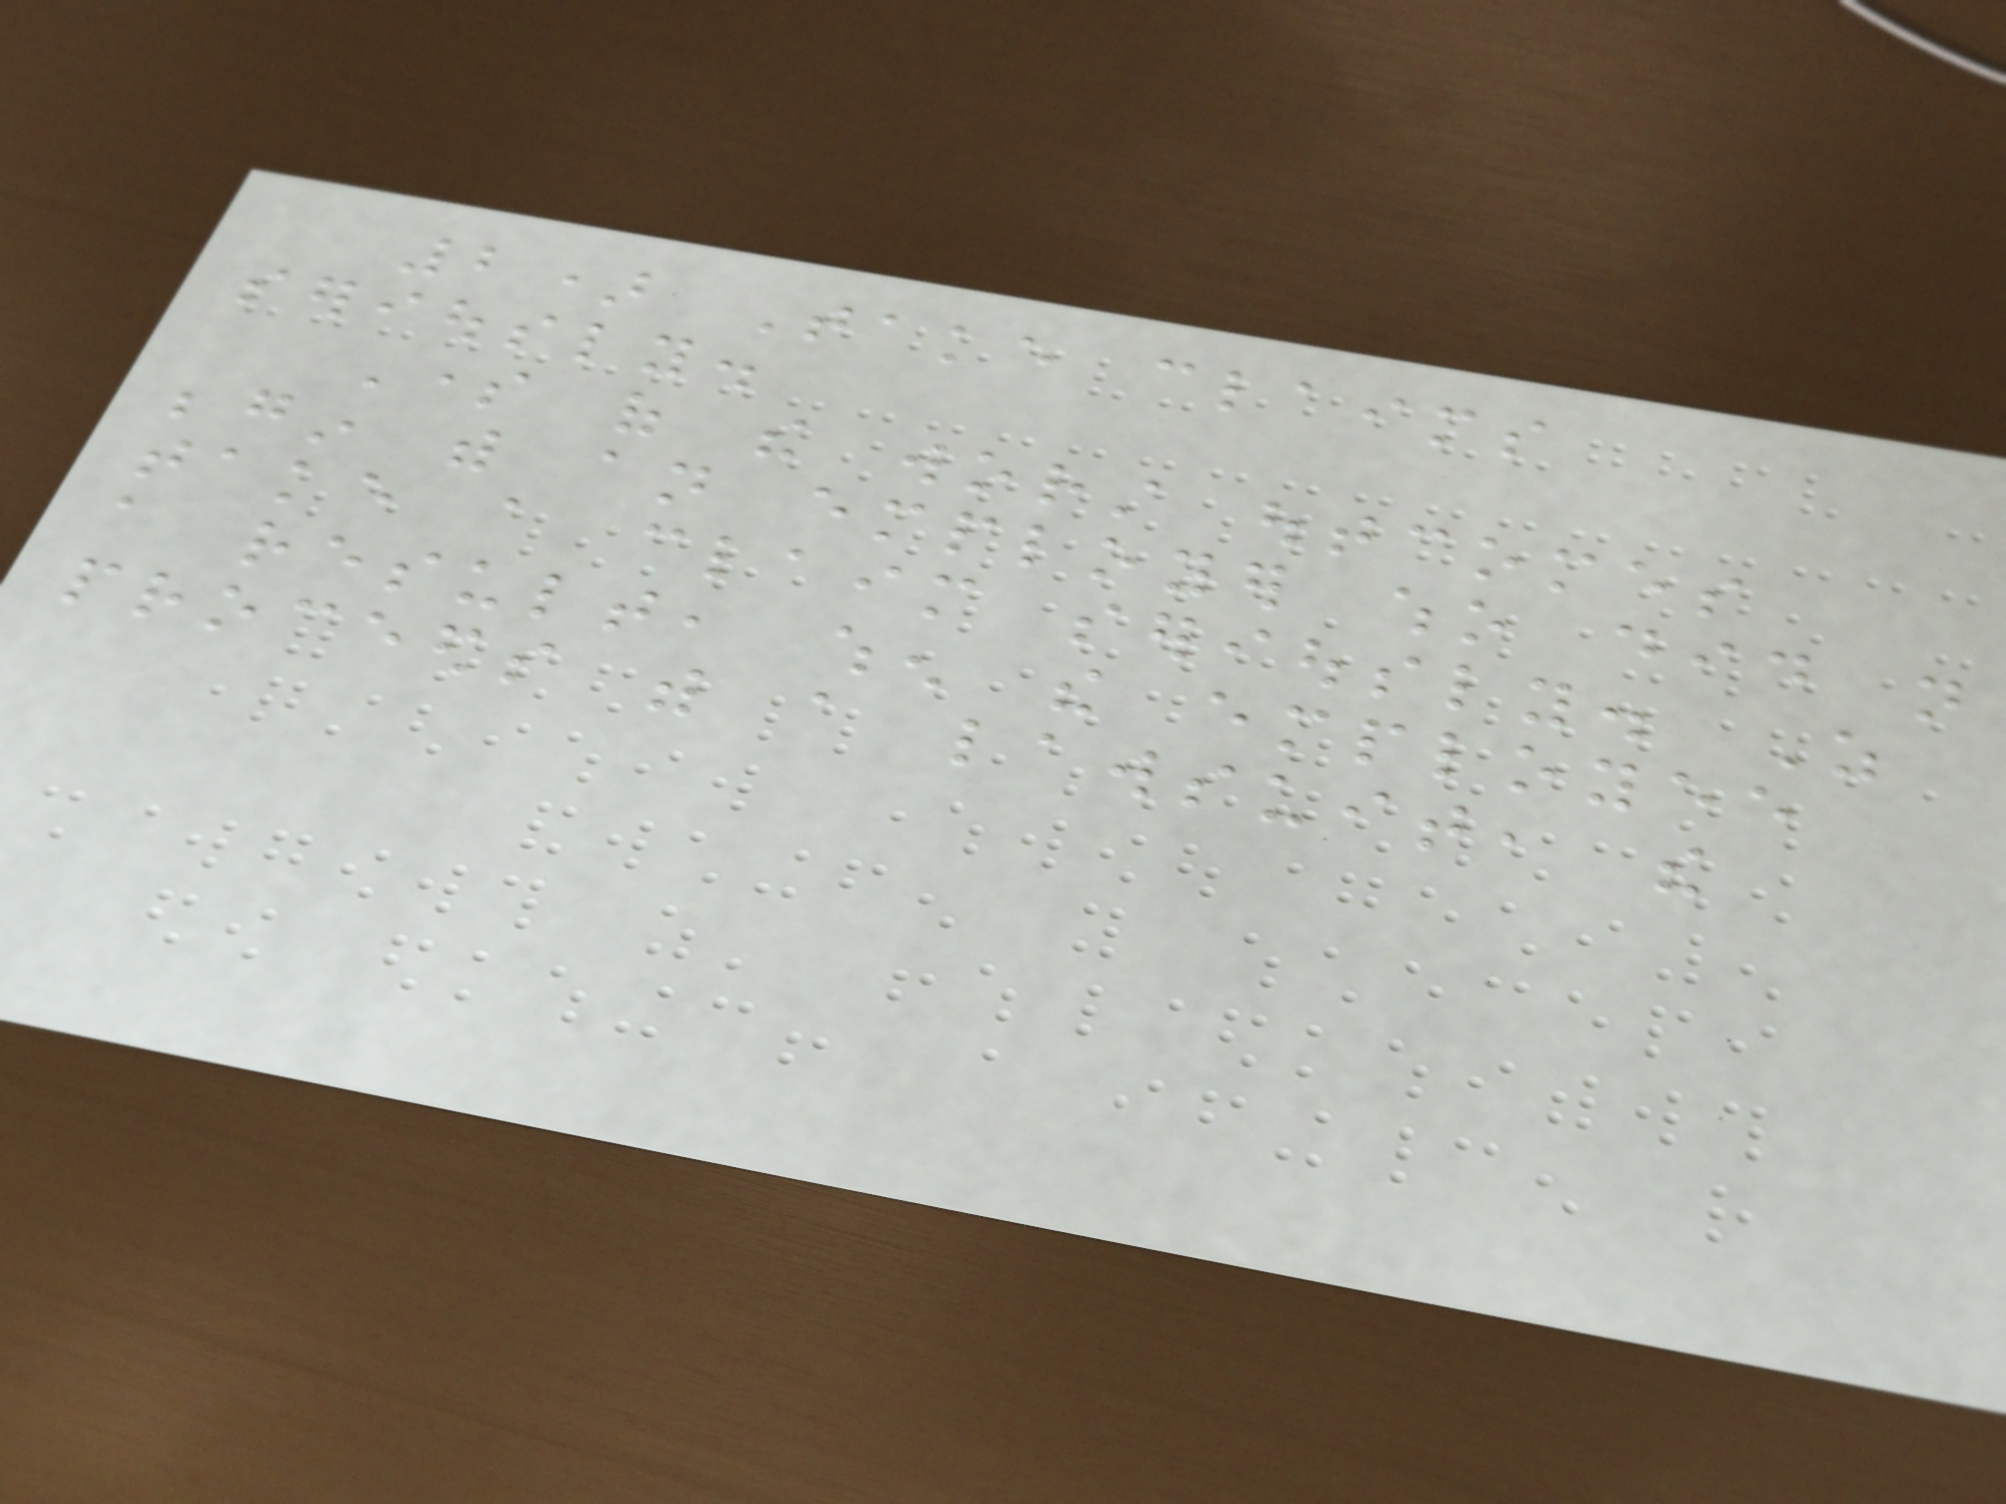2) Take claims
seriously.
Some of the worst outcomes
begin with an employer who did not
take a claim seriously. As
a result, when the employee
proceeds with a lawsuit, the
